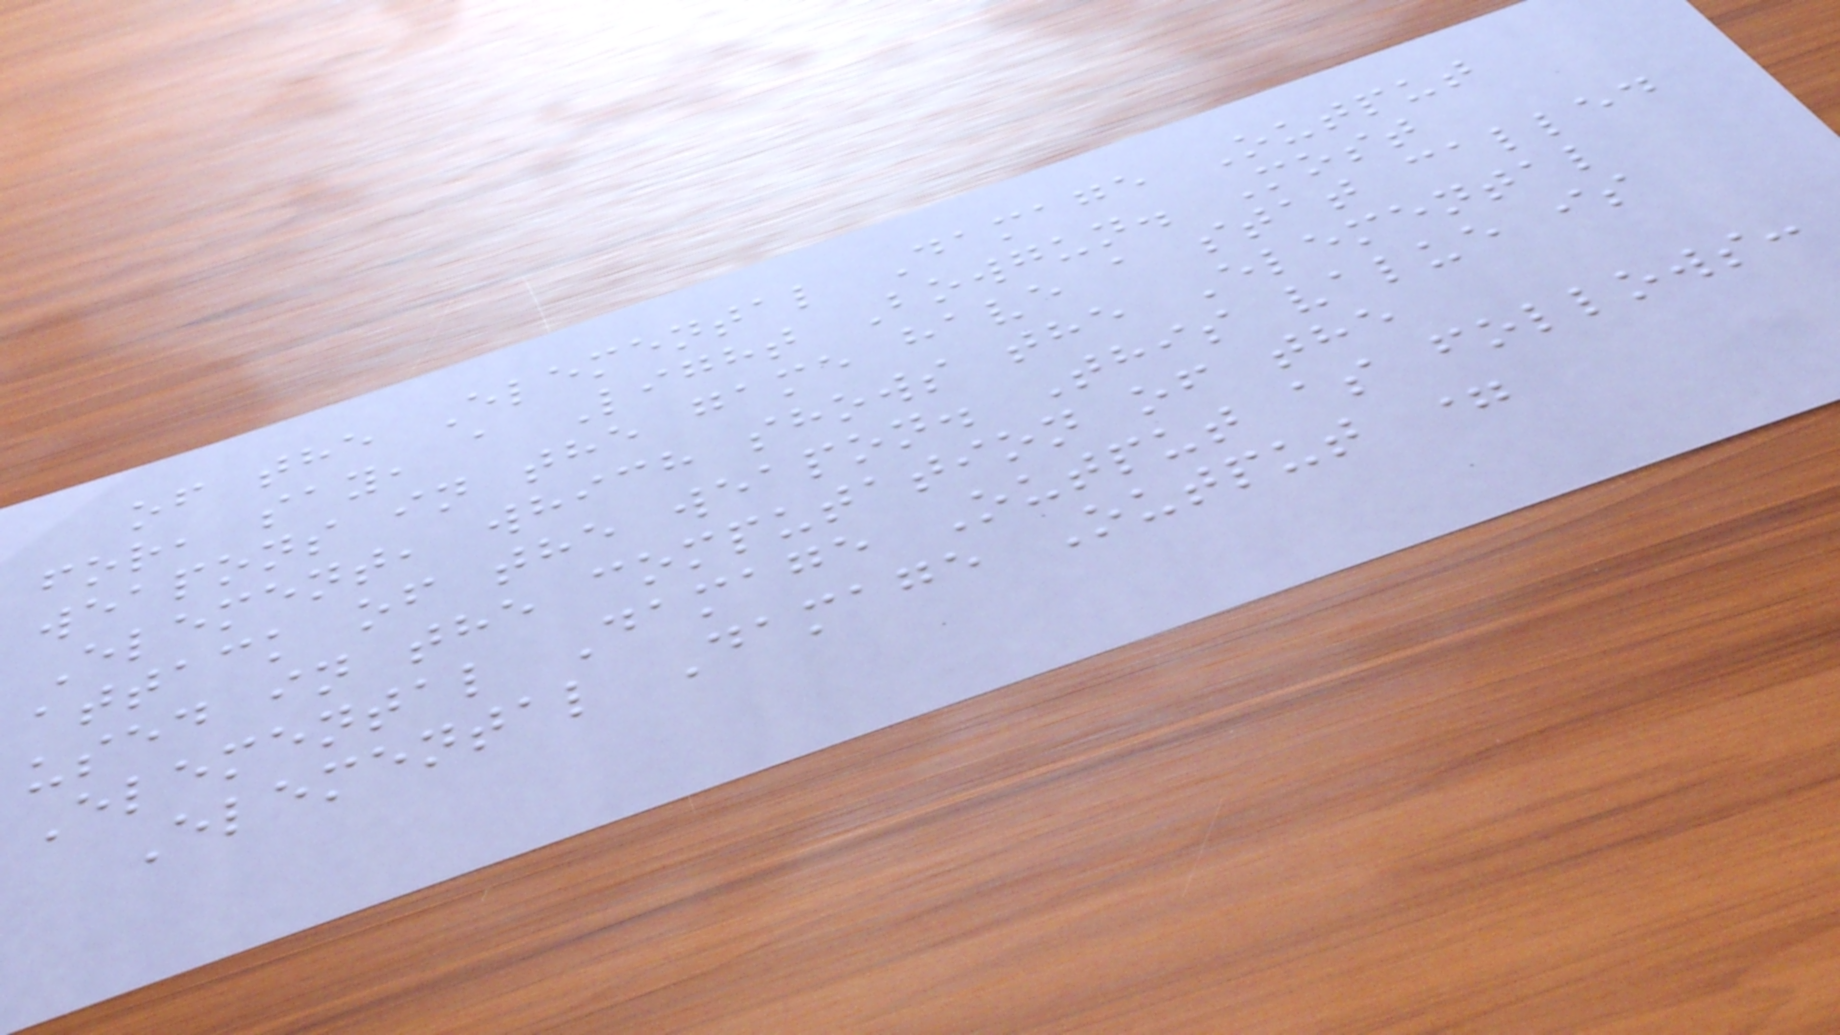of the Elemental Damage Output
for, say, a Light Bowgun. Most
weapons in the game have a stat called
Element, which shows the Elemental
attack of the weapon. This value is
used in the computation of the
Elemental Damage Output as follows:
Elemental Damage Output =
